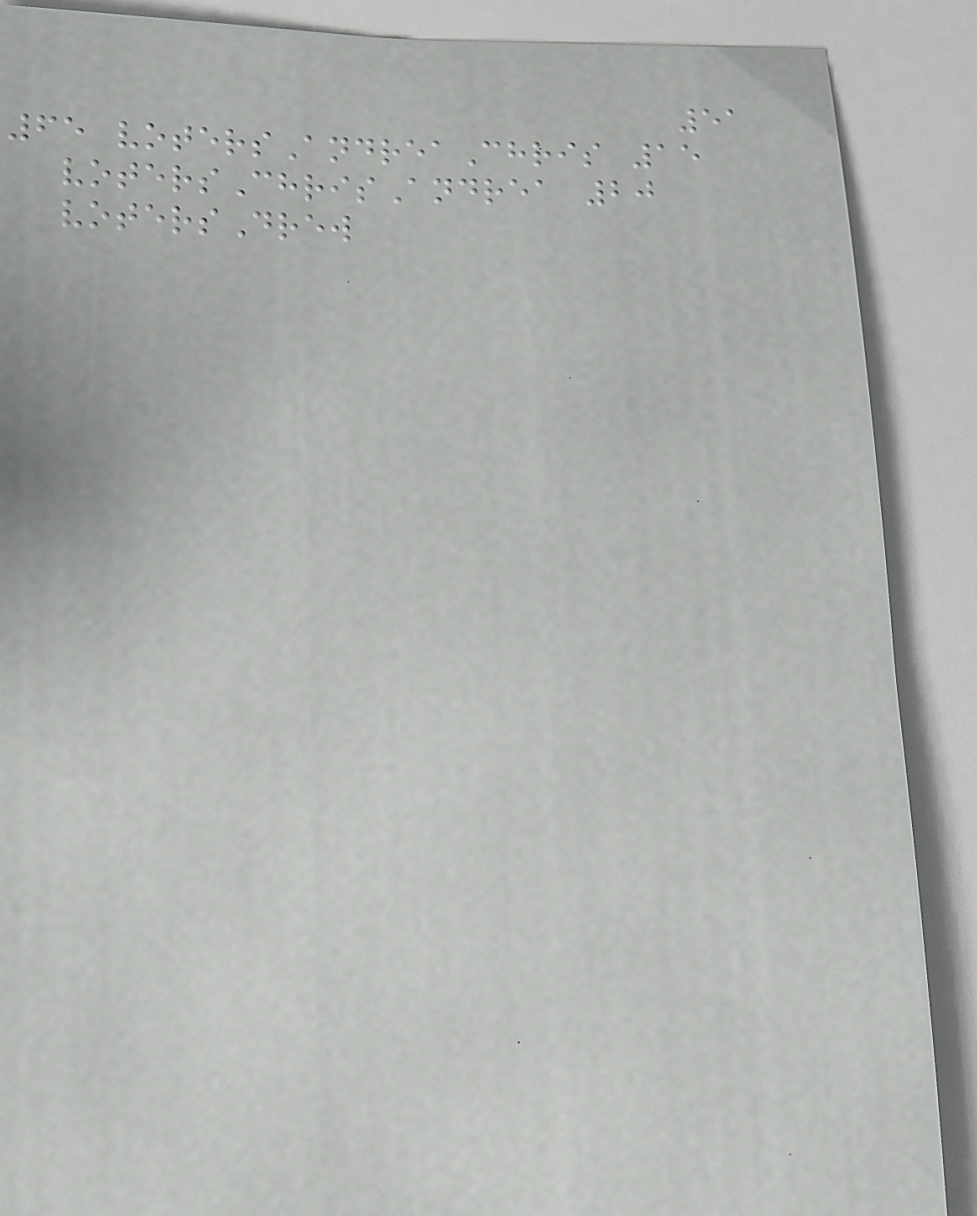51
65 votersAndreaChris 15
votersChrisAndrea 20
votersDrew
